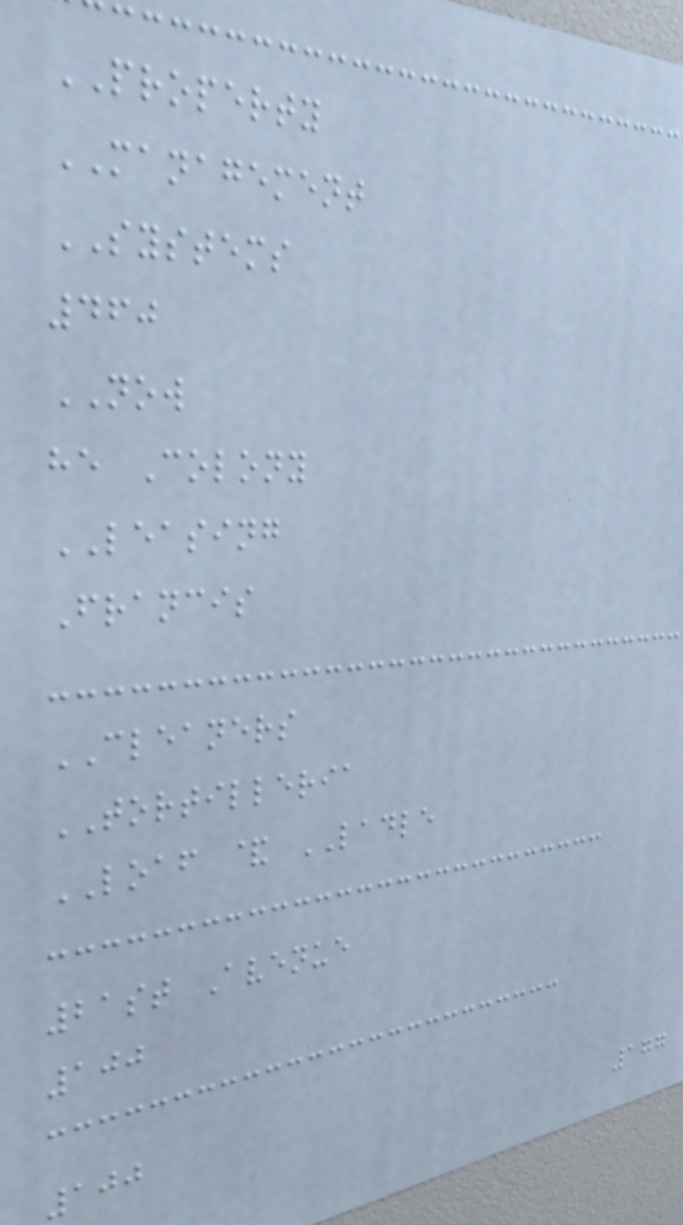PROPERTY
MANAGEMENT
SYSTEMS
460
NOW
he Colony
LEASING
Francis
CLEANERS
TORTILLERIA
LOAF & LADLE
21st Avenue
100
100
177
